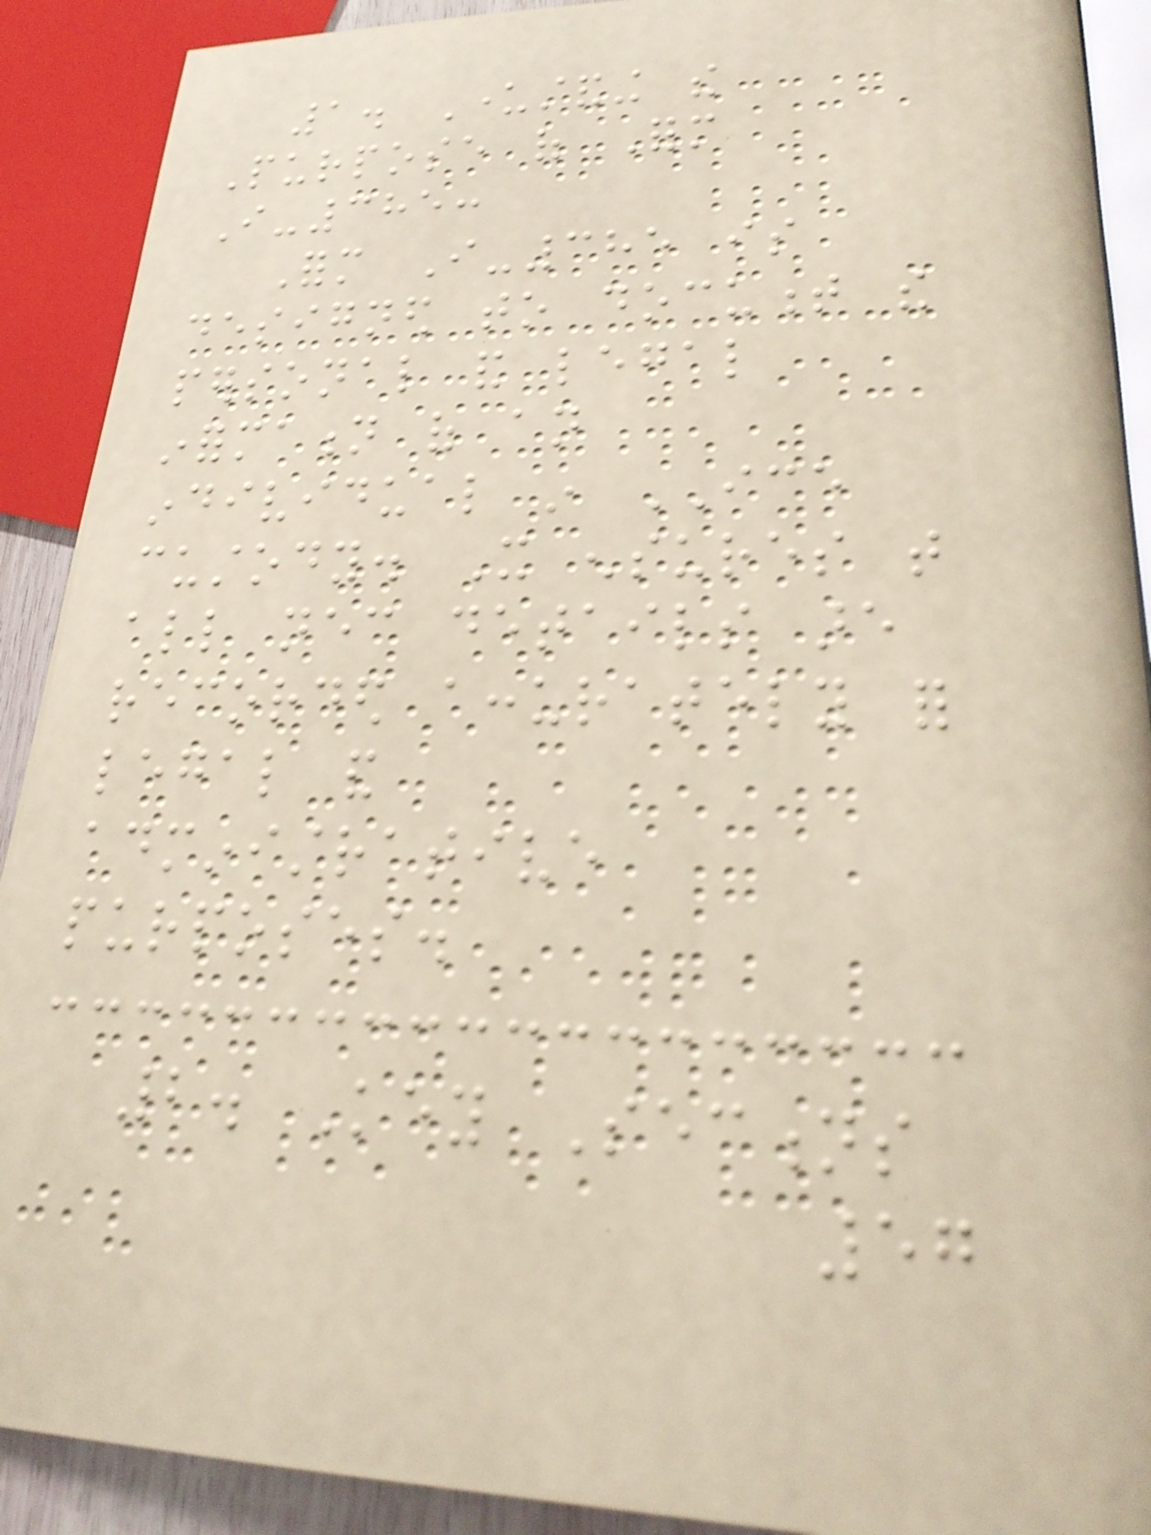1. Understanding the
Purpose of Form
I-385:
Form I-385 is
designed to document the
personal and legal
information of an
individual in ICE
custody. It ensures that
all necessary details are
recorded accurately for
legal and
administrative
purposes.
2. Key Sections
57
